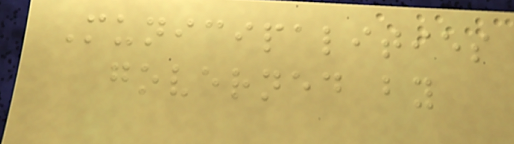Municipalities
governed by
